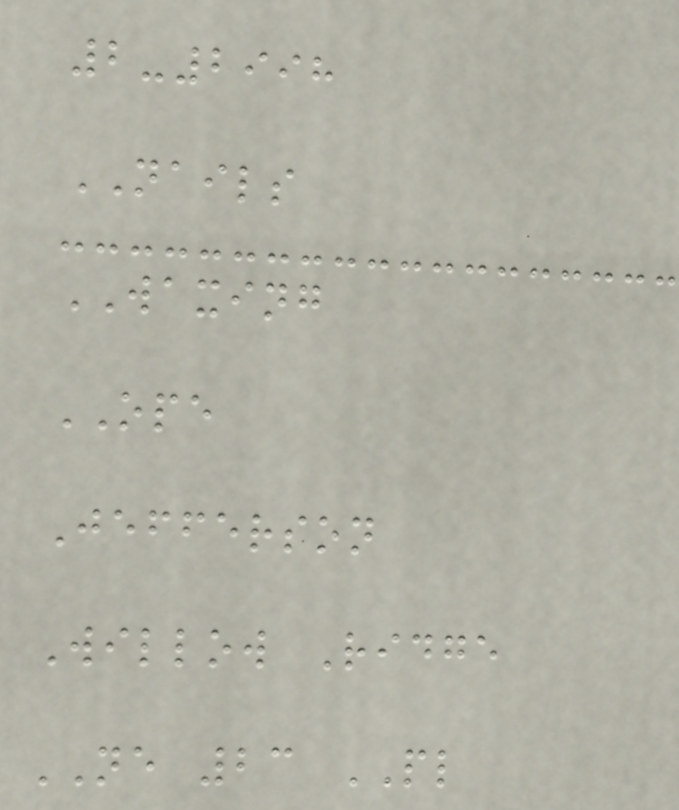2-2998
NAILS
WAXING
OPE
Jefferson
Willow Ridge
NE 23 PL
